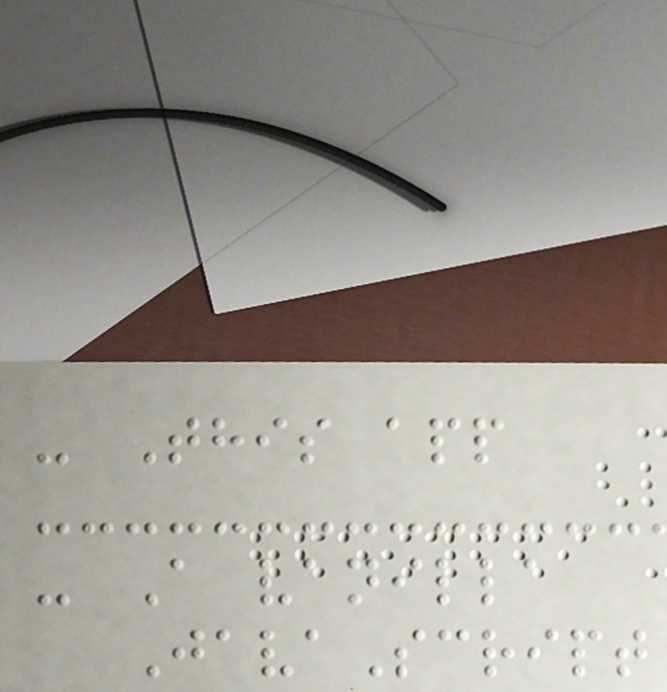- This app
- A vanilla
JavaScript
